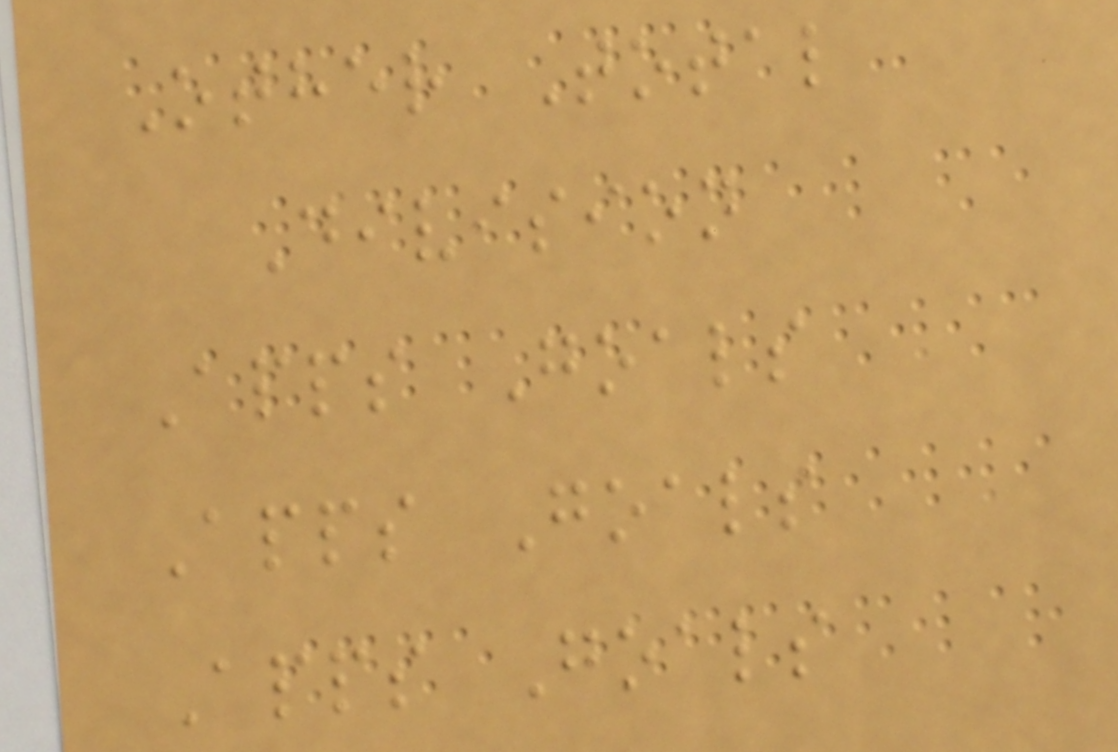Other Total
Division
Apps Goals
Apps Goals
Apps Goals
